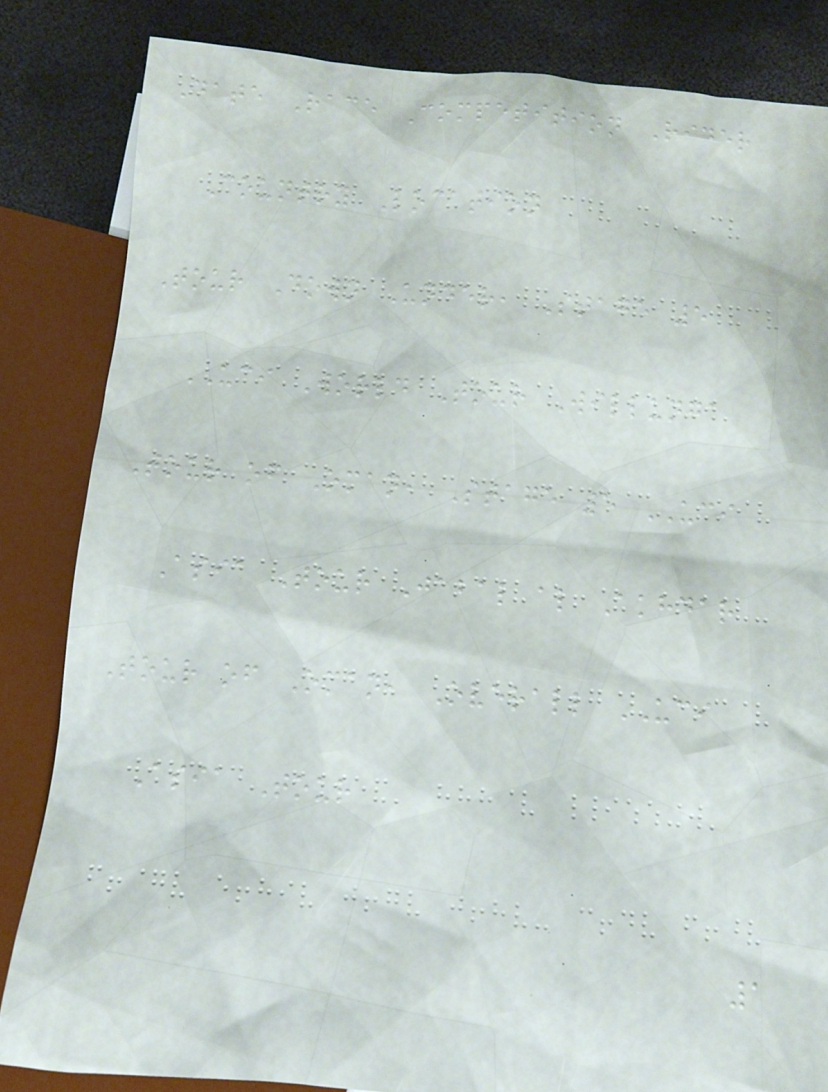Date Race Competition Rider
Country Location
Tour Down Under, Stage 5
UCI World Tour Willunga
Tour of Oman, Stage 5 UCI
Asia Tour Jabal al Akhdar
Tour of Oman, Overall UCI
Asia Tour
1
